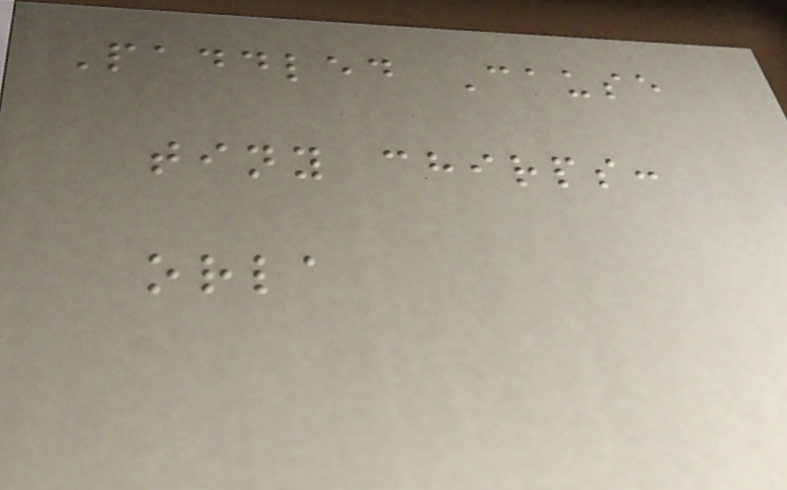Paddled Cause
tiny chirps:
orla
